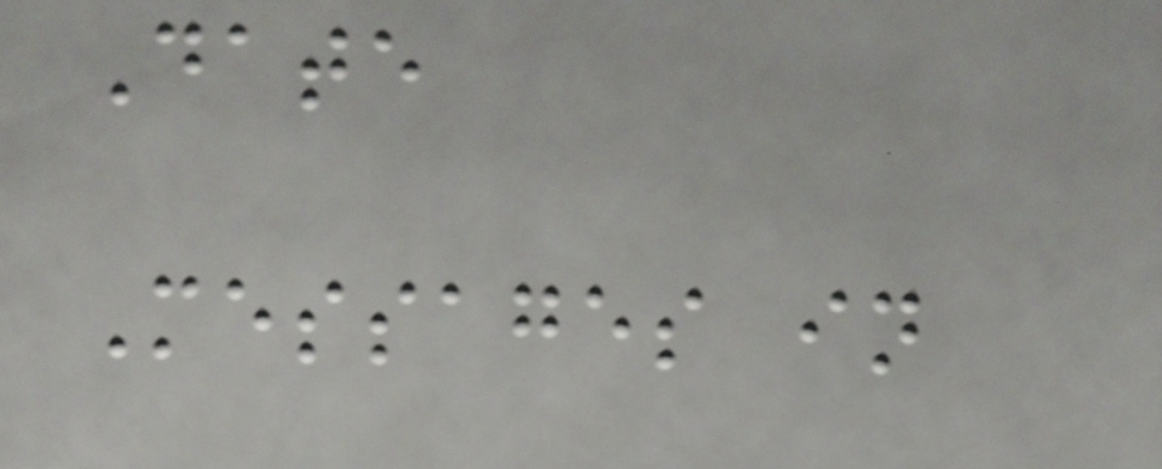Date
Messages in
